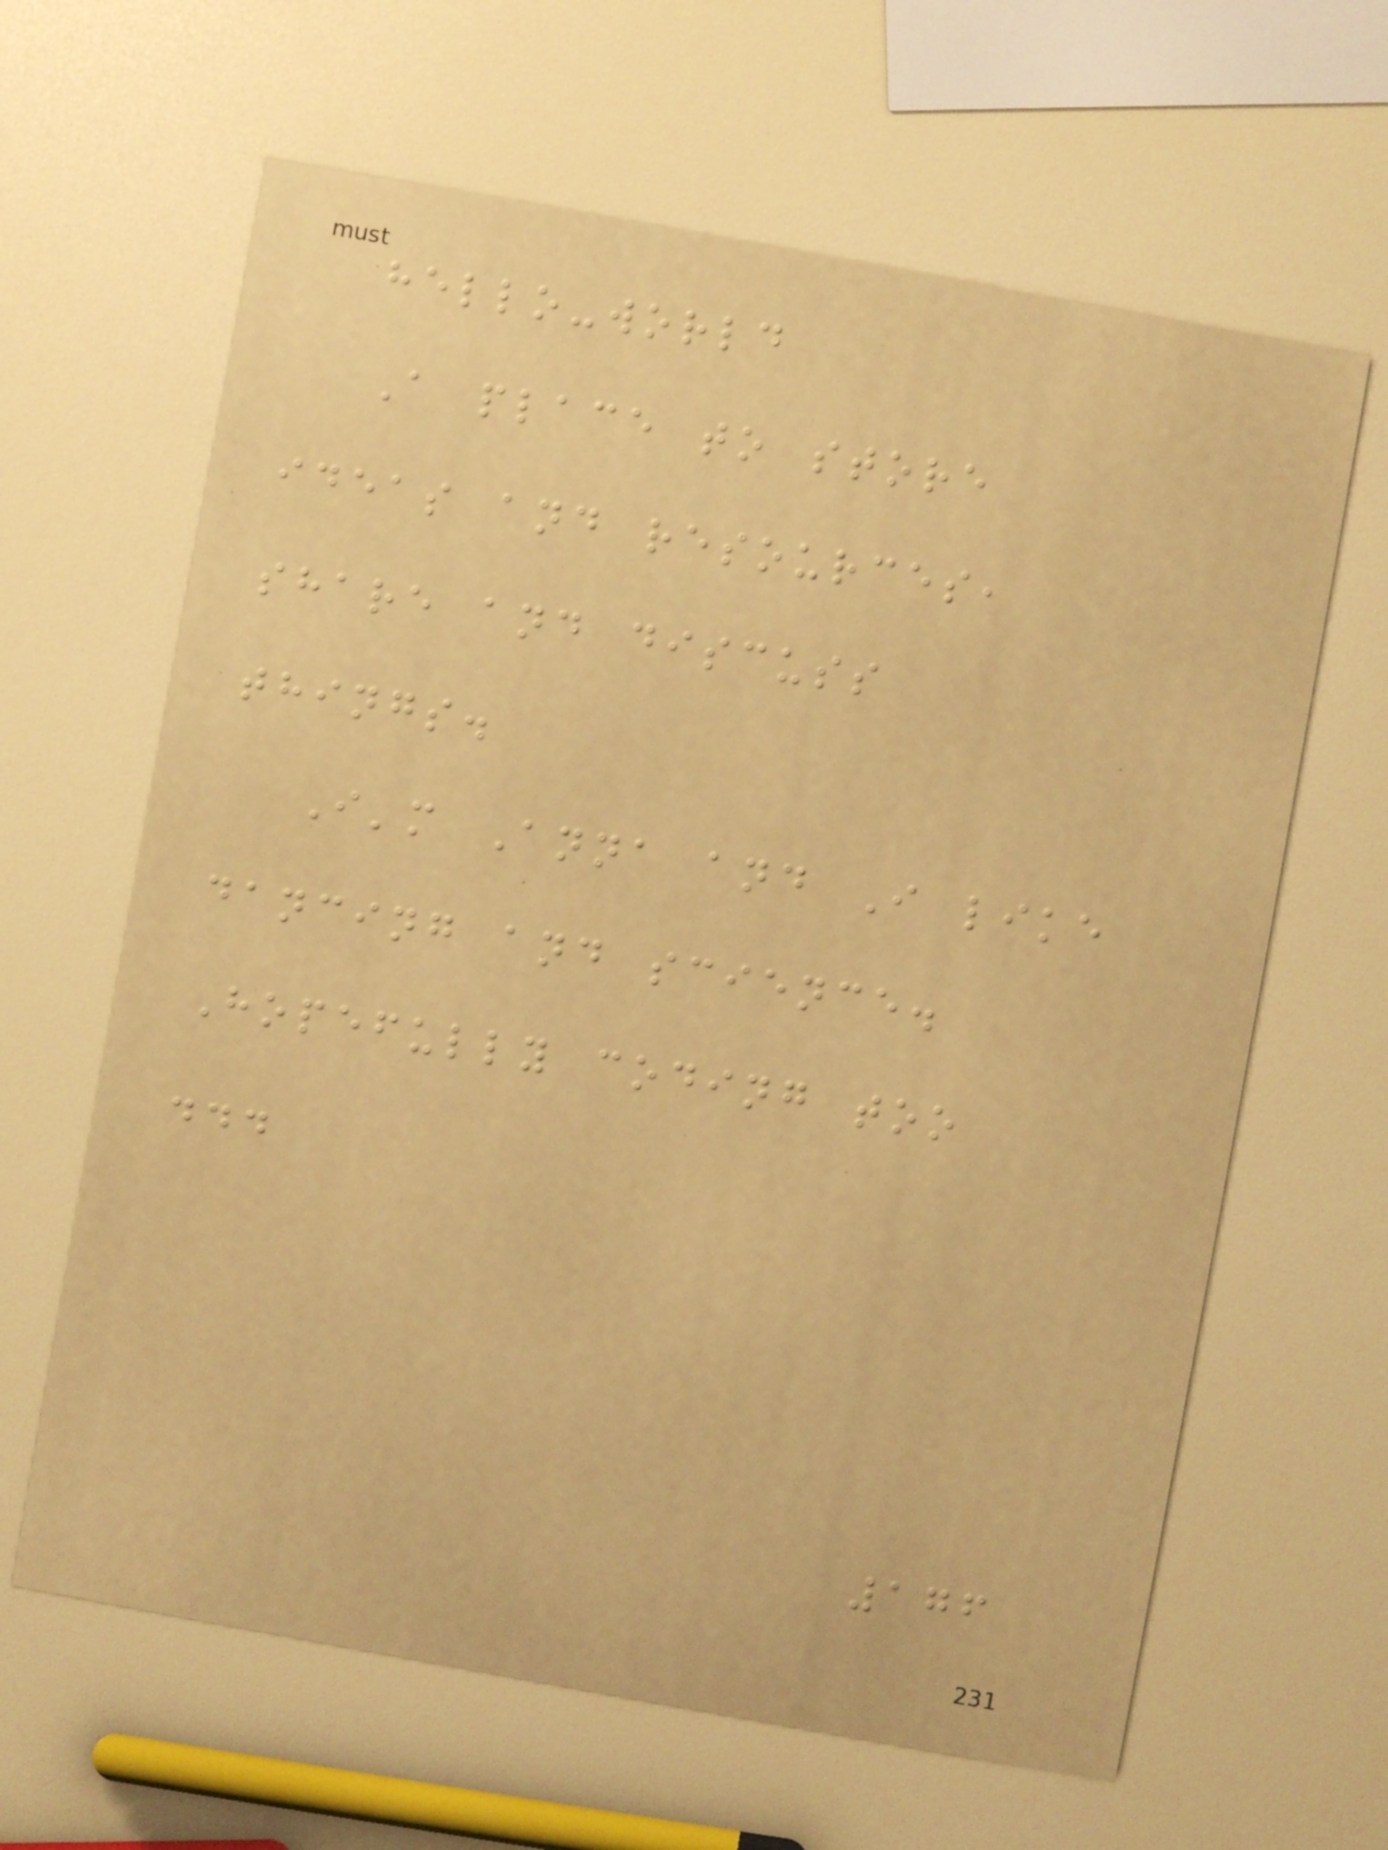hello-world
A place to store
ideas and resources,
share and discuss
things.
I'm Anna and I like
dancing and science.
Hopefully coding too
...
176
